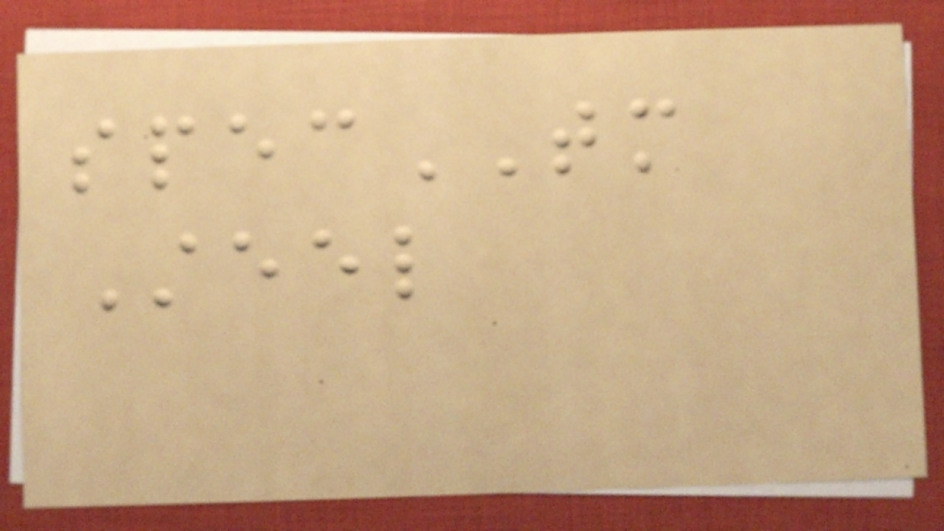specTM
Steel
